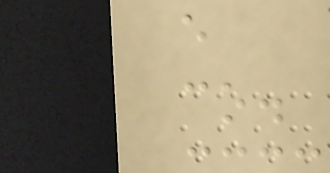e
co.
